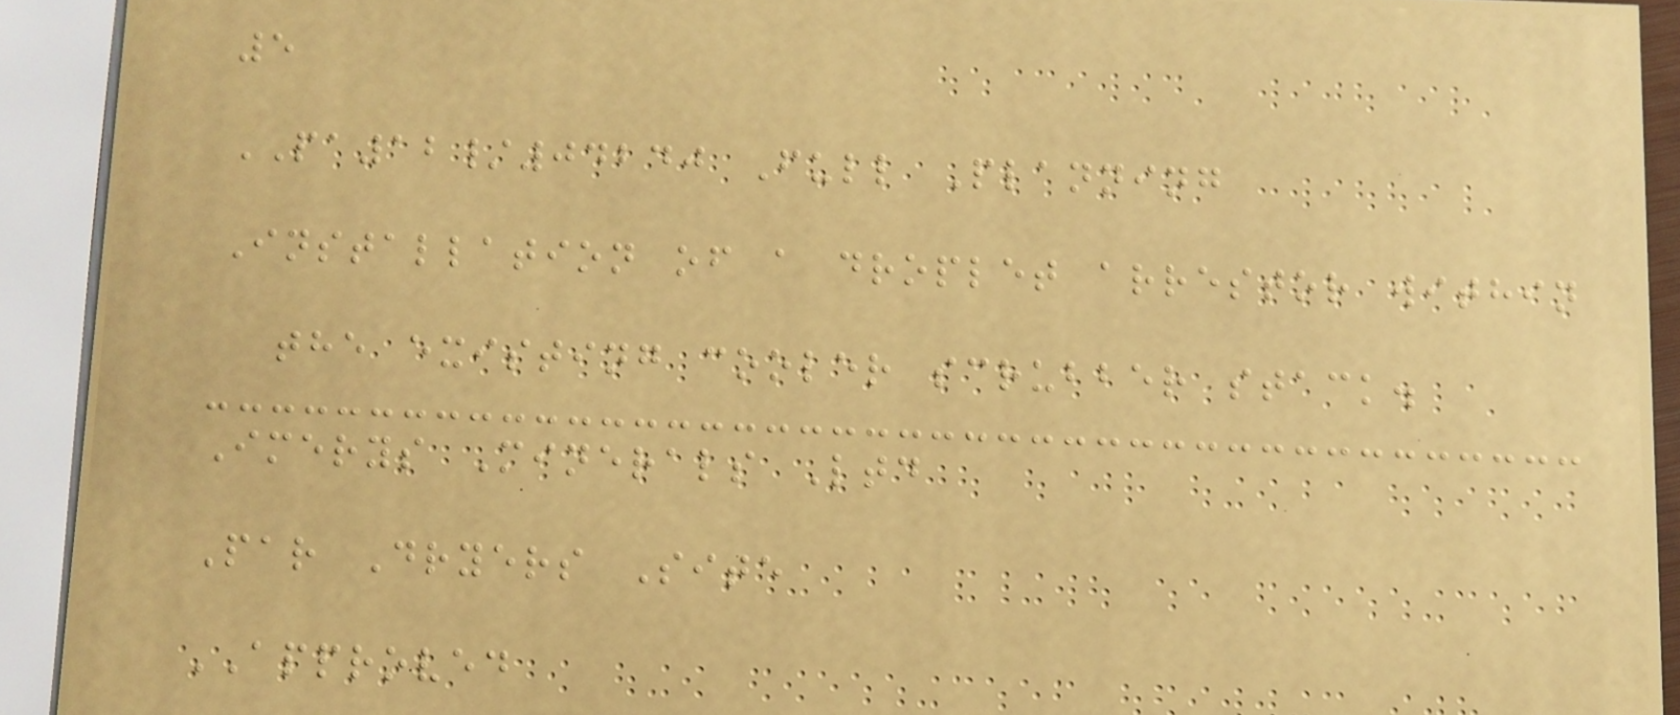5
PA12/04240 Full Planning
Installation of a droplet arrestor within
the existing cooler scrubber stack.
Imerys Minerals Ltd
Par Dryers Site
APPROVED
